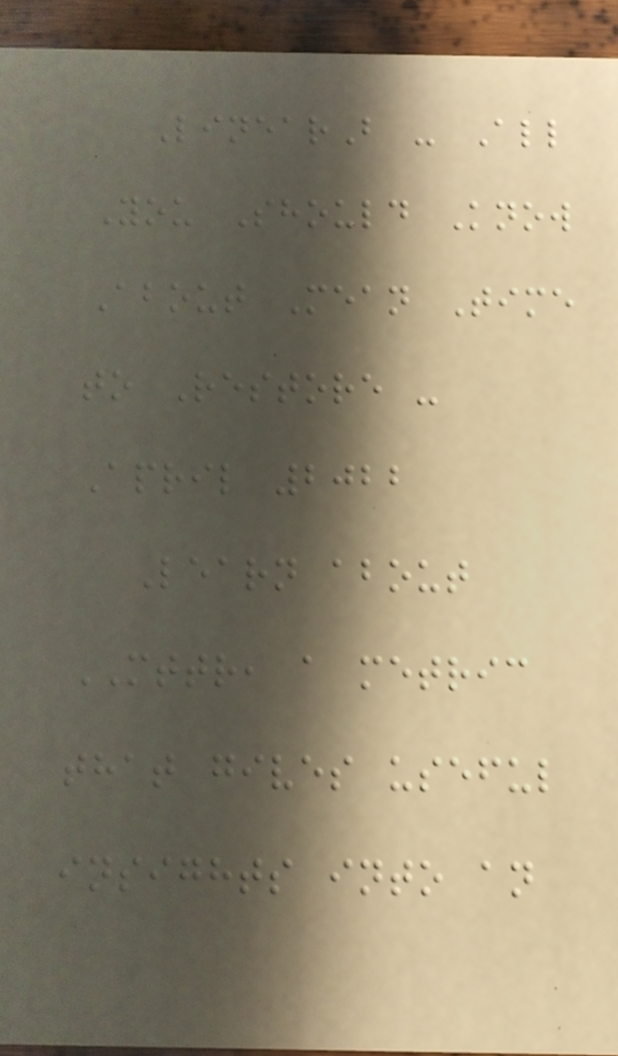LinearB - All
You Should Know
About Mean Time
to Restore -
April 2022
Learn about
MTTR, a metric
that gives useful
insights into an
